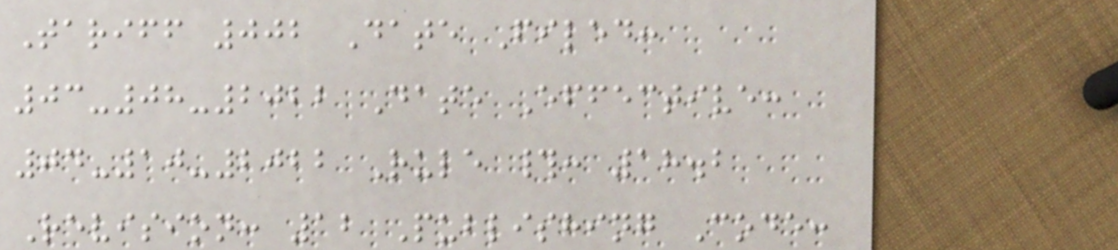Tariff 002 Date Filed:
03-08-2022 Date Effective:
04-10-2022 Rule #: 18.2
Revision: 12 Publishing Code:
